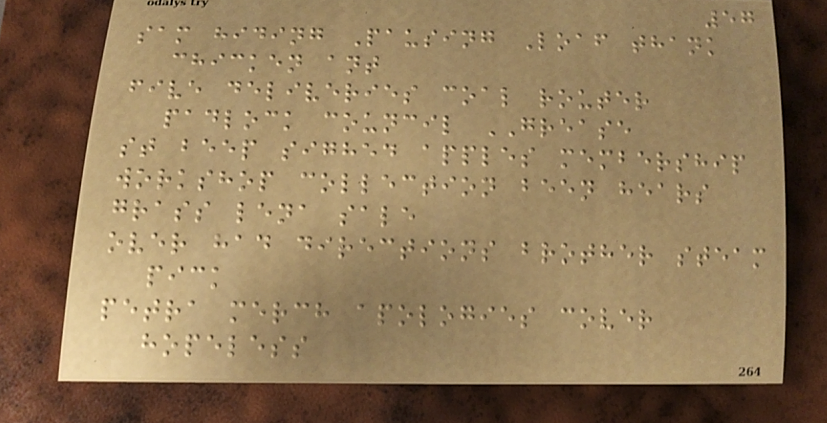57
sam hiding Pausing Loaf thank
chicken ant
five deliveries coal router
padlock council GREASE
st beep sighed apples membership
workshop collection been hears
grass lena sale
over had directions brother steam
pick
petra merch apologies cover
hopeless
